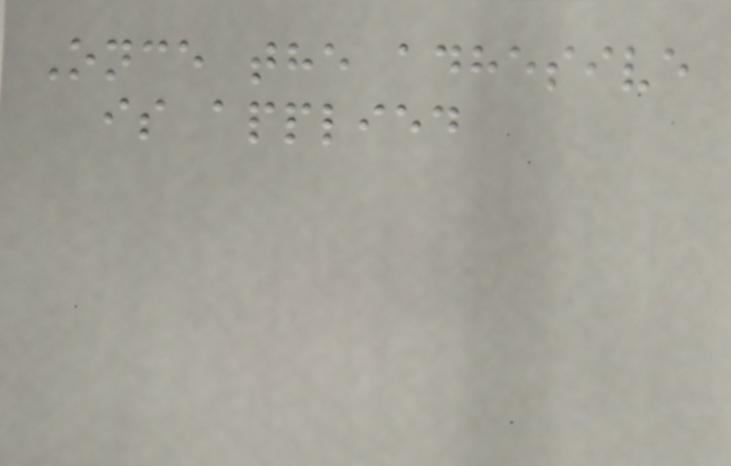Once the adhesive
is applied
